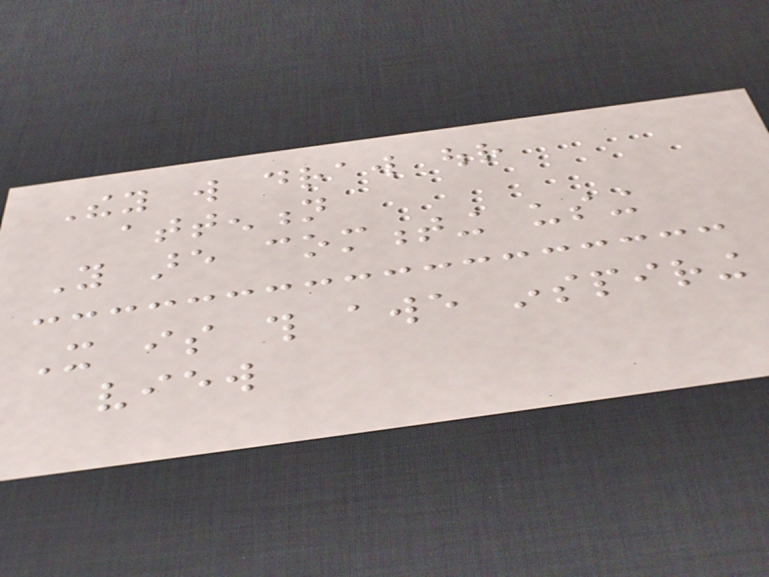They will draw our
attention
You are commenting using
It is this awe inspiring
view
